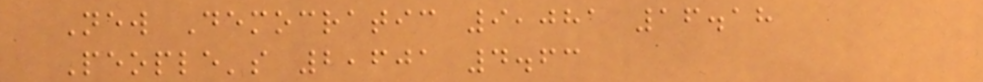New Democratic 9,081 16.18
People's 2,601 4.63
